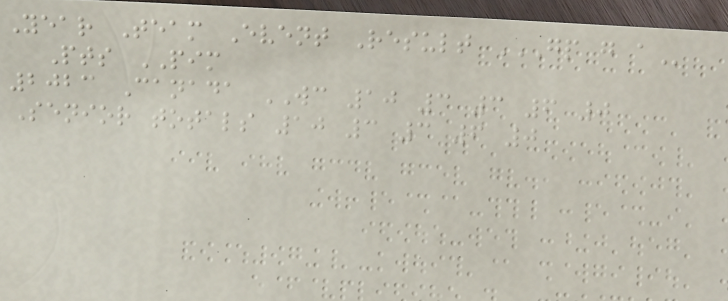Year Team Event Result GP G A
Pts PIM
2023 Canada WC 10 3 3 6 0
Senior totals 10 3 3 6 0
